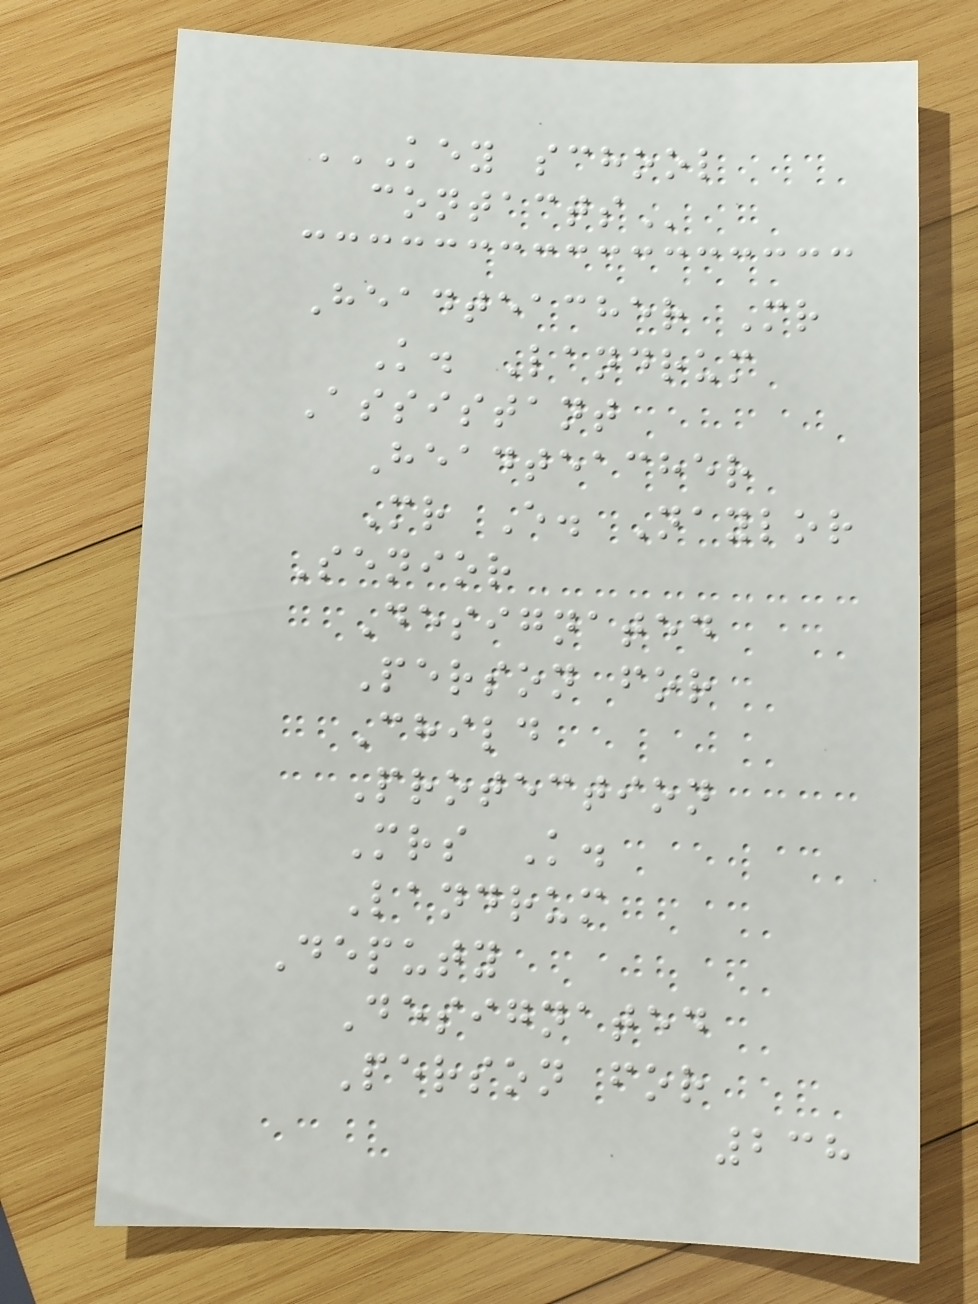KEY SCHOOL
CONTACTS
Headteacher Mr
K. Landrum
Assistant
Headteacher
Mr E. Naylor
Senior
Designated
Person for
Child
Protection
Mrs K.
Landrum
Deputy
Designated
Person for
238
